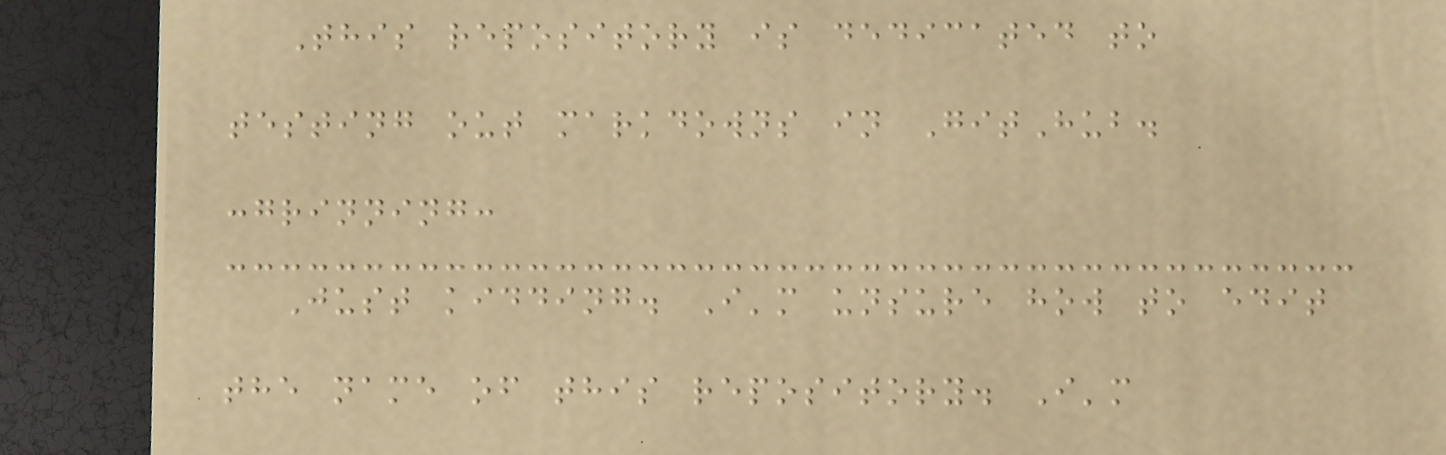This repository is dedicated to
testing out markdowns in GitHub.
:grinning:
Just kidding. I'm unsure how to edit
the name of this repository. I'm
